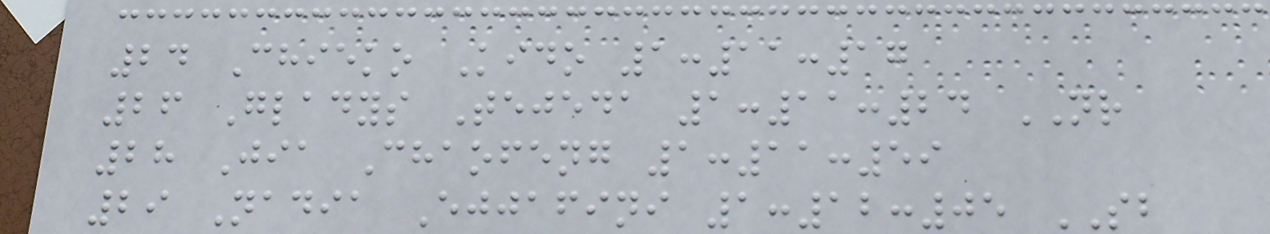24 Chieko Kido 1:11:17
26 Gladys Tejeda 1:11:24 NR
28 Jia Chaofeng 1:11:59
29 Nadia Ejjafini 1:12:05 SB
